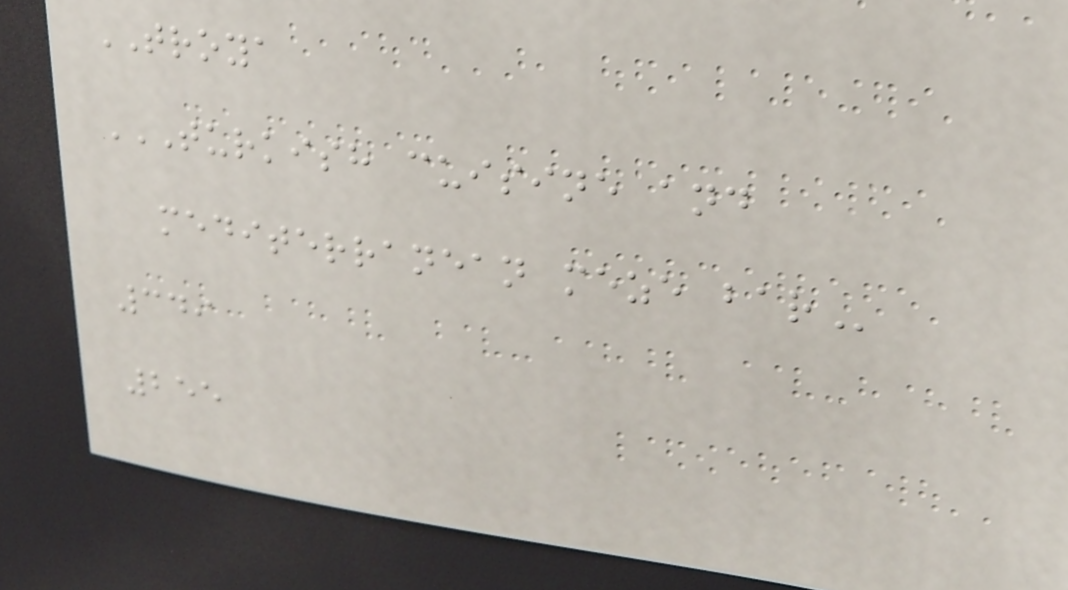TROYA
TURKISH CUISINE AND
MEDITERRANEAN MEZE BAR
349
255
